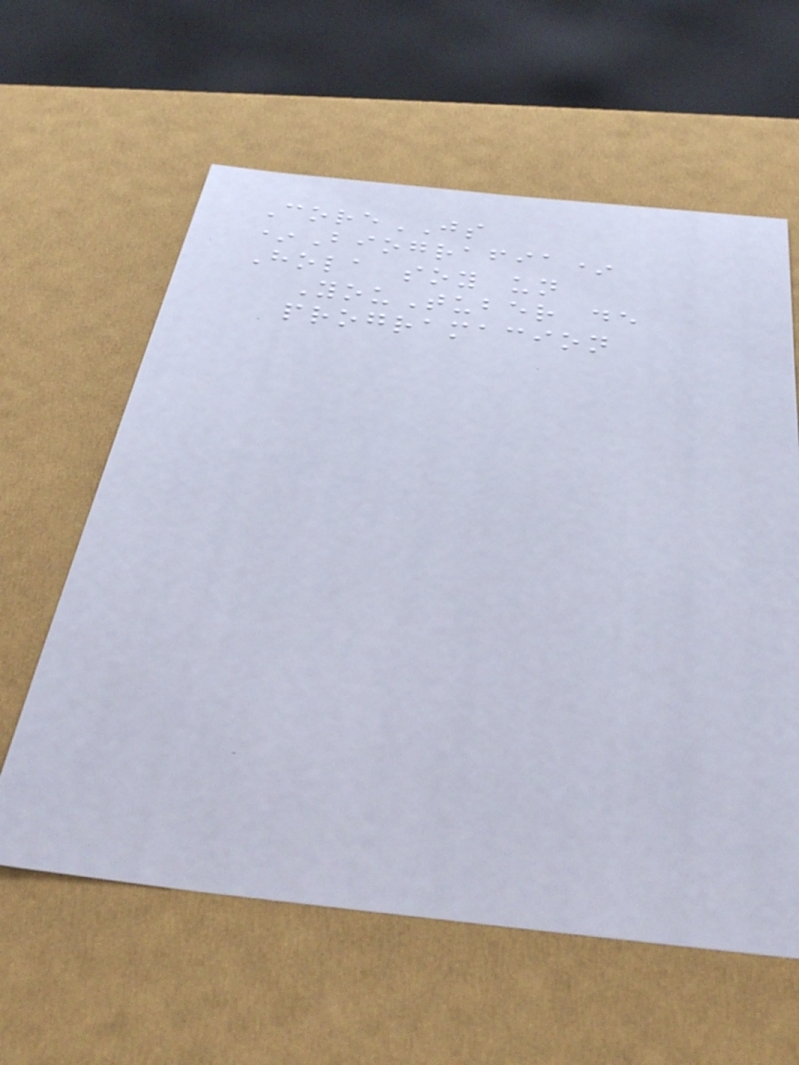CoreJS
*Biografia*
Hola soy un
YouTuber de
programacion
